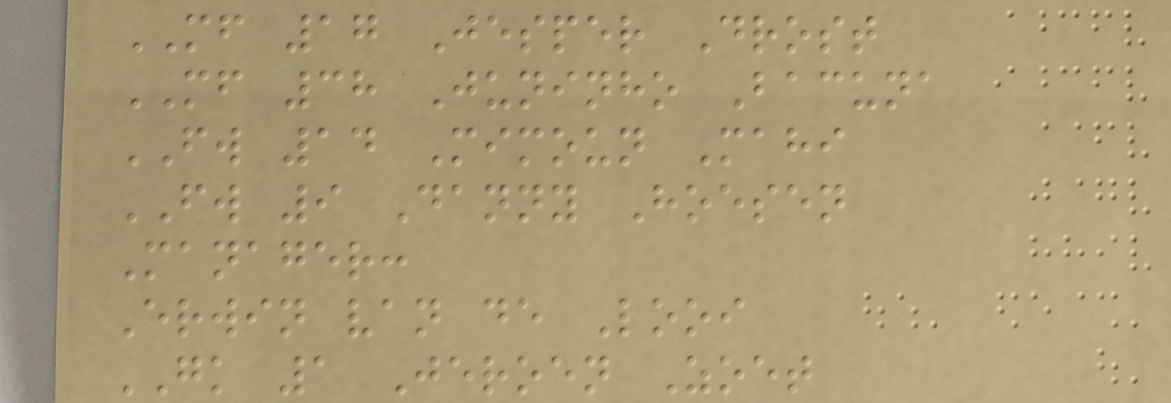MF 17 Jesper Drost
MF 38 Juninho Bacuna
FW 14 Mimoun Mahi
FW 9 Danny Hoesen
Manager:
Erwin van de Looi
GK 1 Jeroen Zoet
